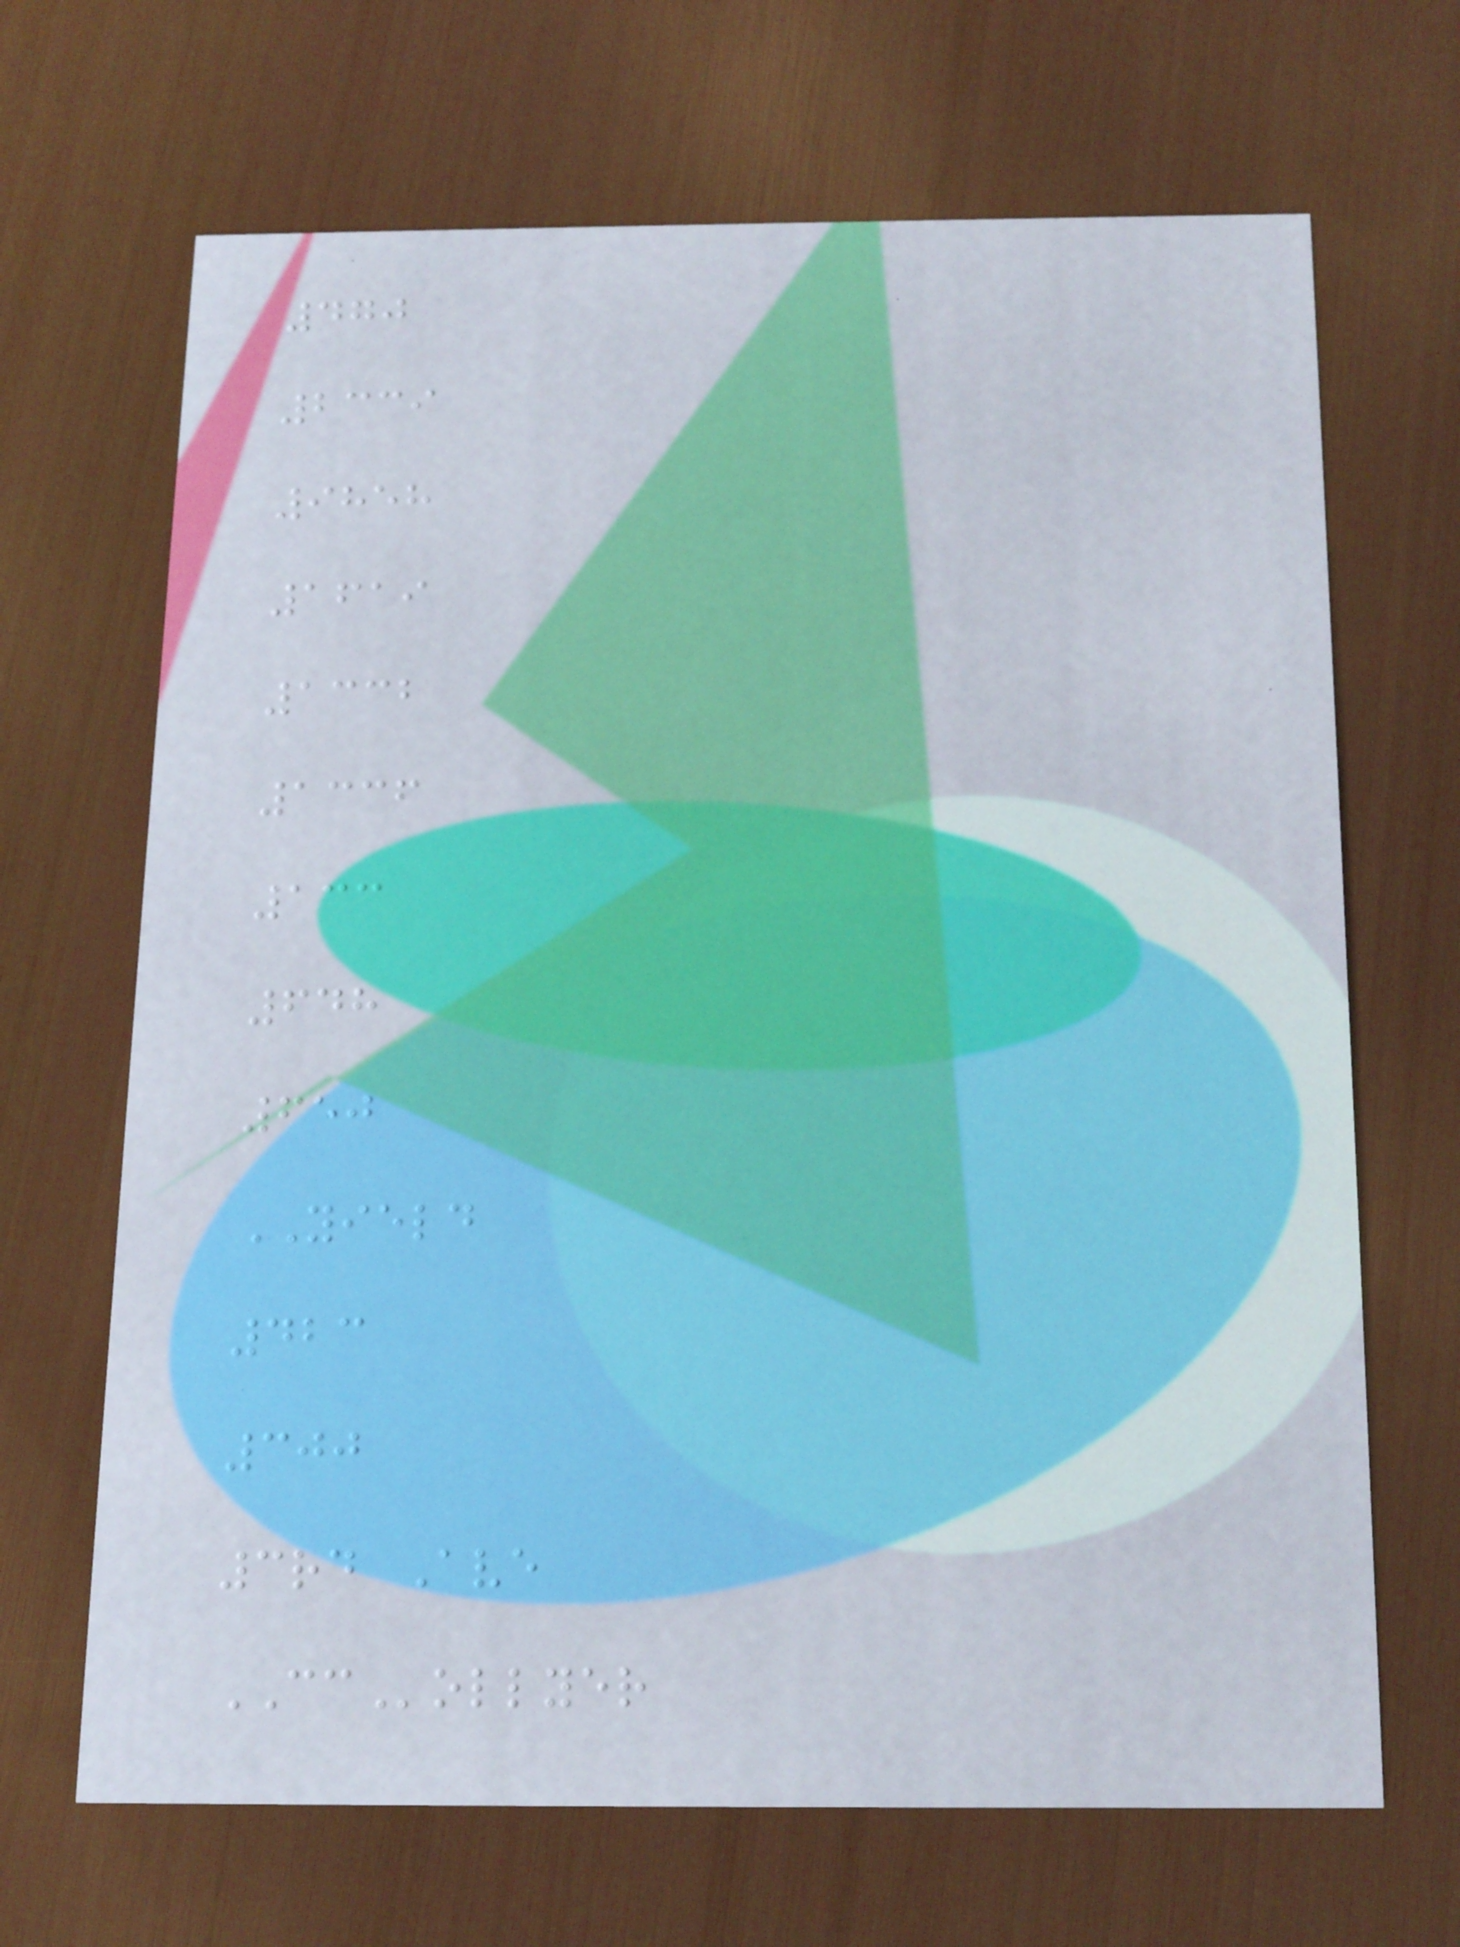470
2339
9858
1619
1332
1336
133
648
650
YIELD
423
300
3rd Ave
CCollyer
